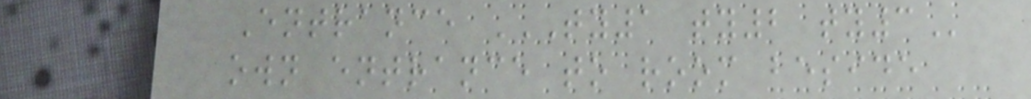Entrance TY1 TY2 TY3
own entrance to room beside
